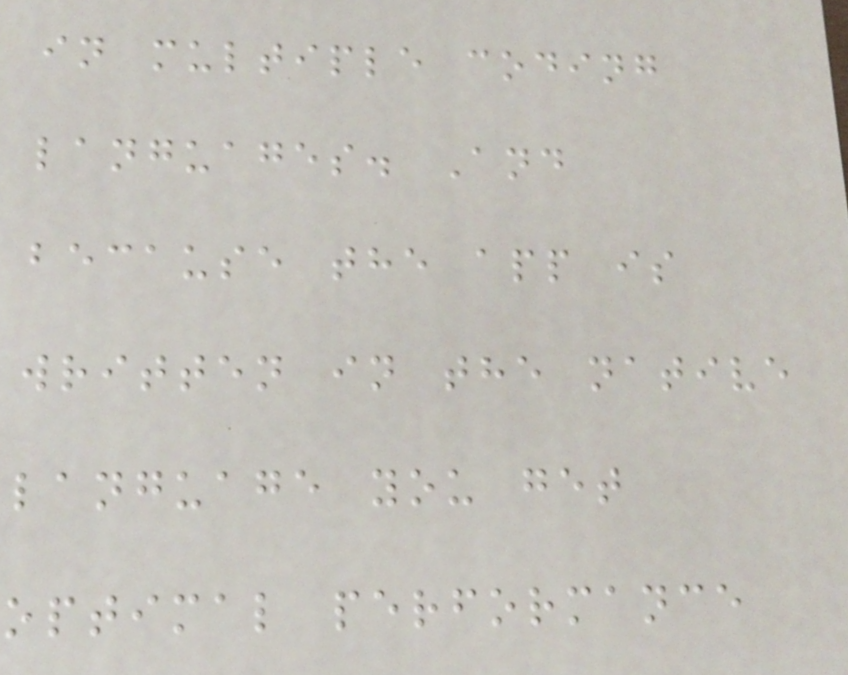in multiple coding
languages. And
because the app is
written in the native
language you get
optimal performance
